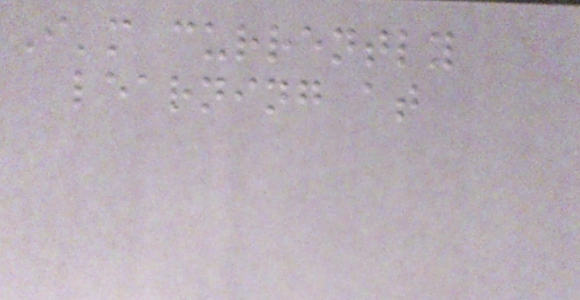I'm currently
learning at
